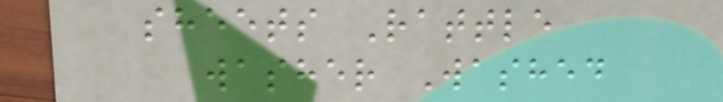sheets Rattle
washer Washed
